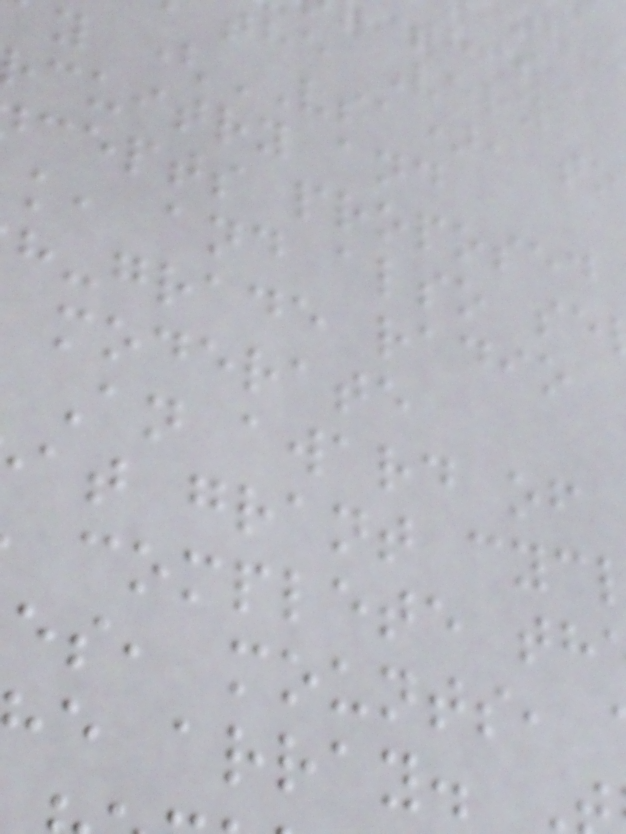the Very
y (VSA), to
cuitry and
cepts proposed
k, and also se
h-grade radio
moderate
An award of
at grant cyc
complete th
es, mounts,
e array.
